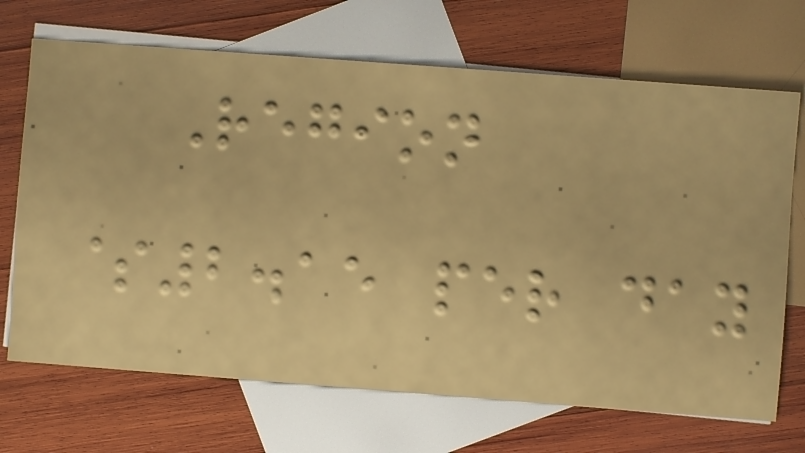Region
$2.15 per day
